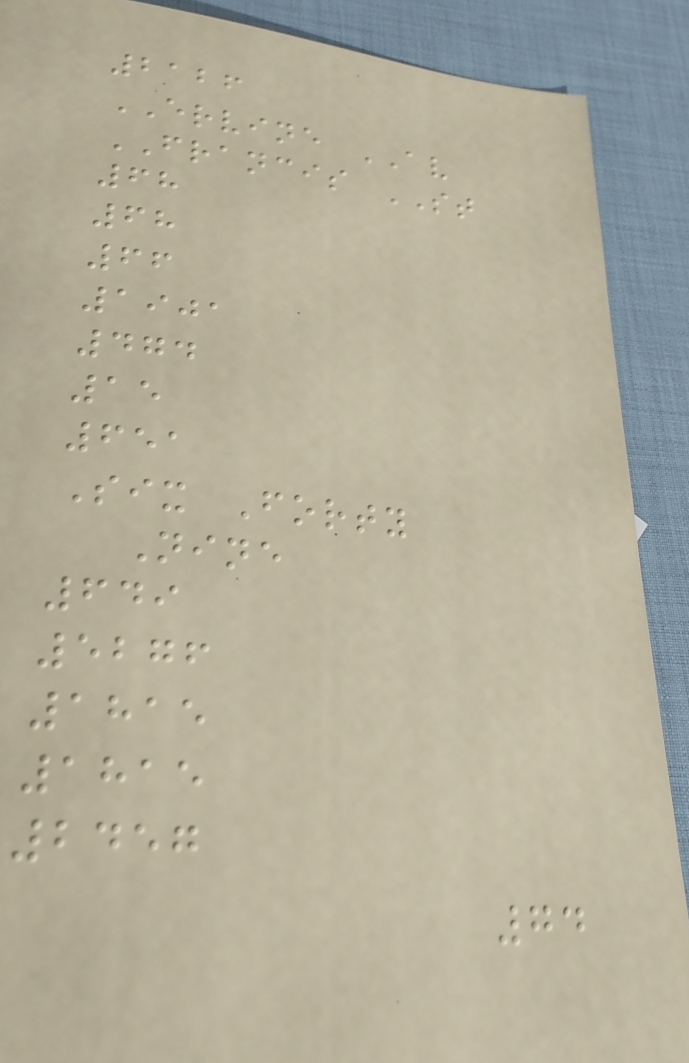2126
ERVINE AV
FRANCIS ST
68
68
66
1901
474
15
651
Six Forty
Nine
649
5276
1815
1815
2457
74
